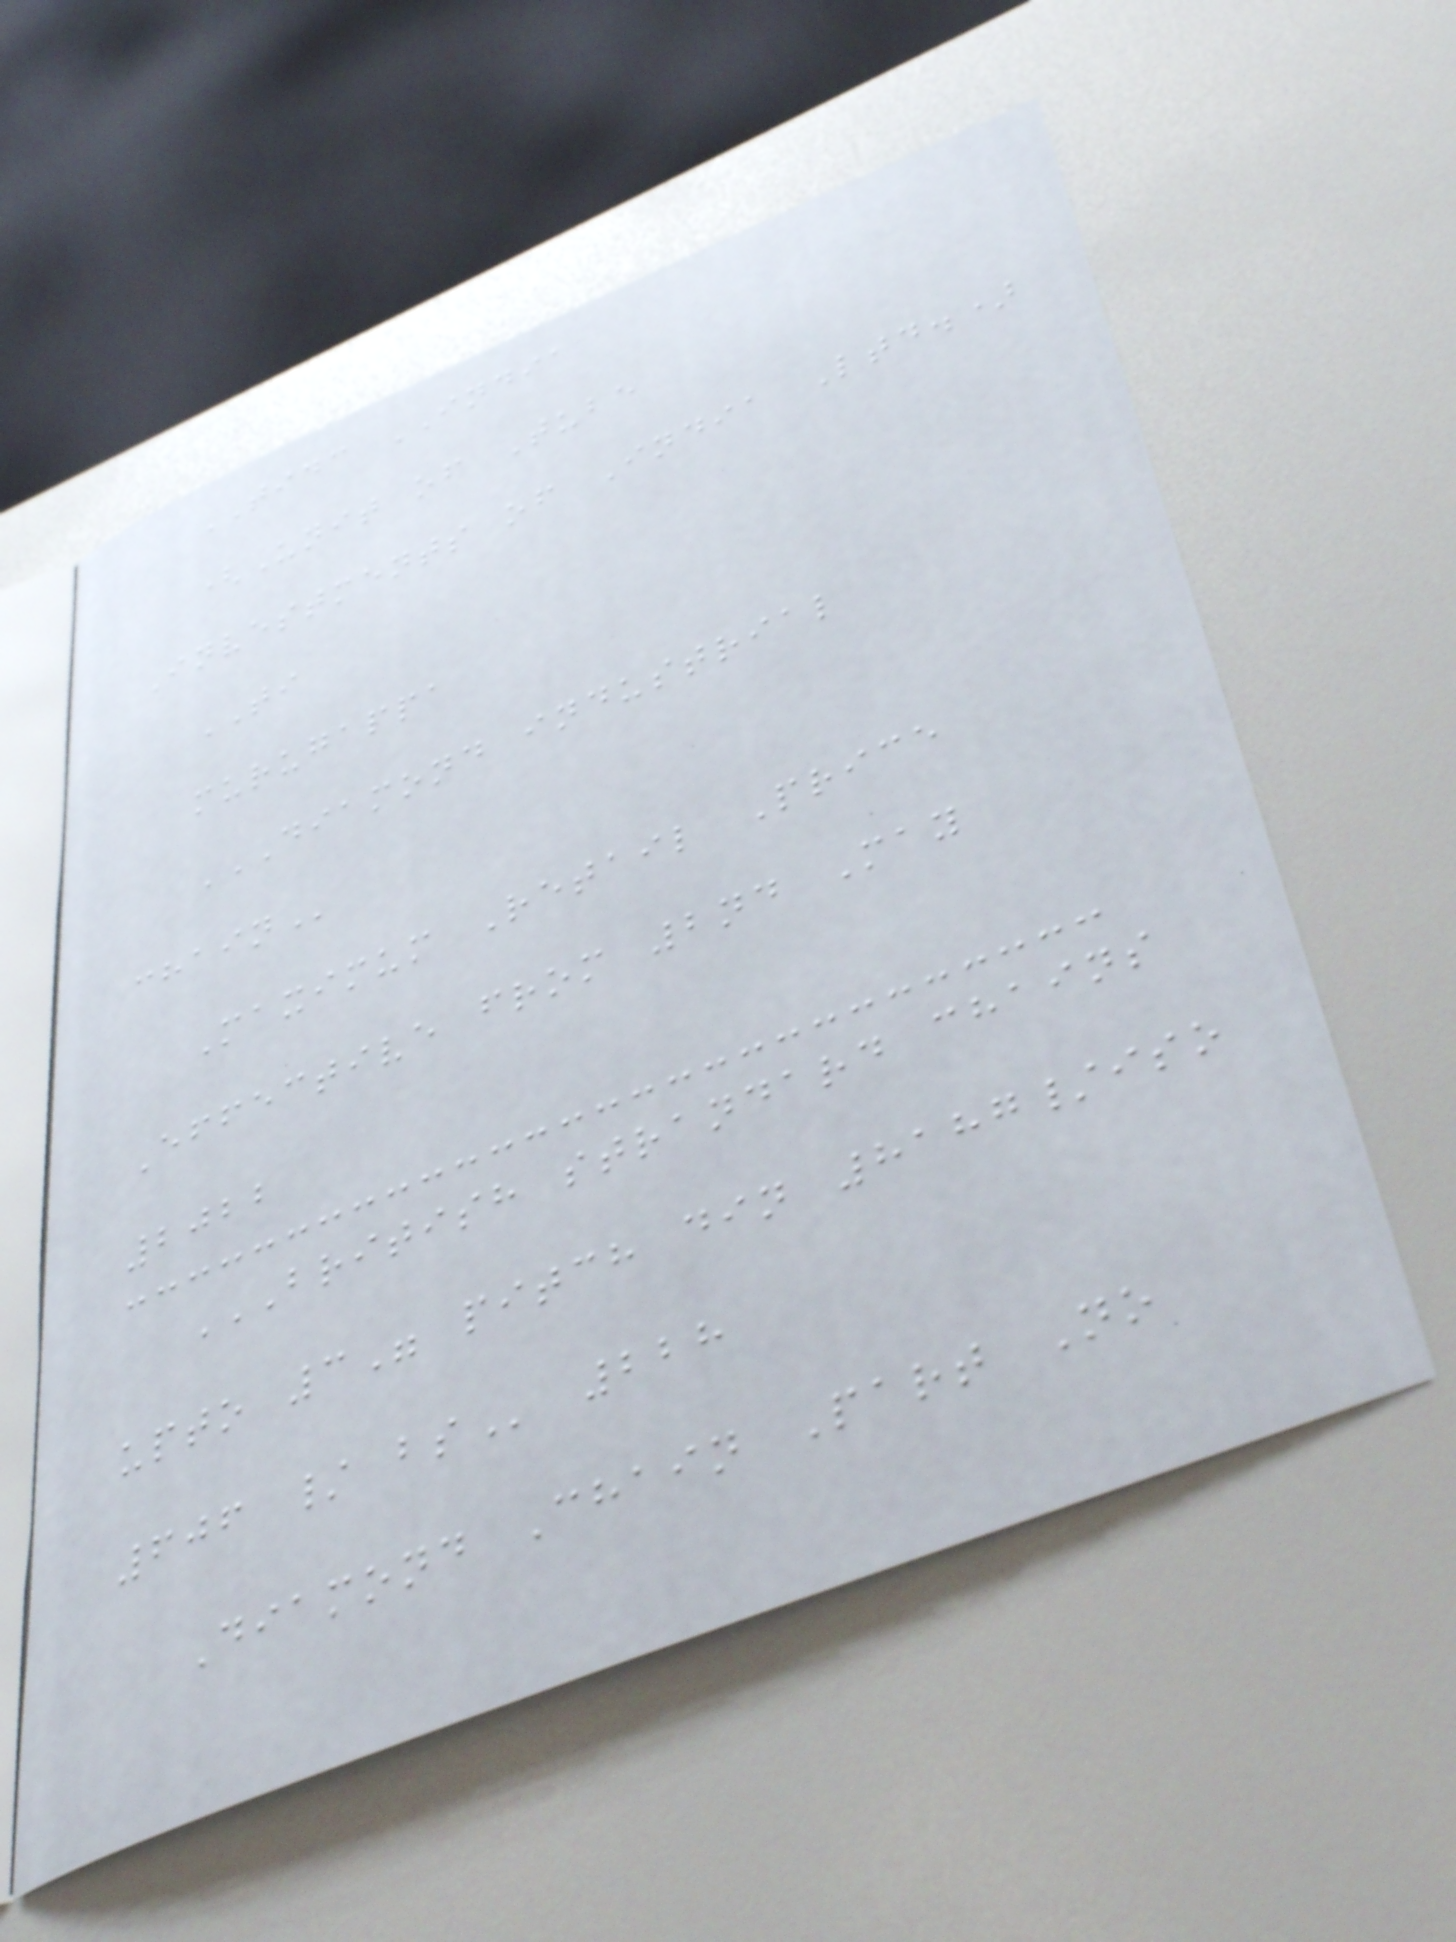TIDC INDIA
(Unit of Tube
Investments of India Ltd.)
TI
murugappa
DIAMOND INDUSTRIAL
CHAIN
Maximum Retail Price
Effective from 2nd May
2022
BRITISH STRANDARD CHAINS
UPTO 3" PITCH DIN 8187/ISO
606 / BS 228
Diamond Chain Part No
